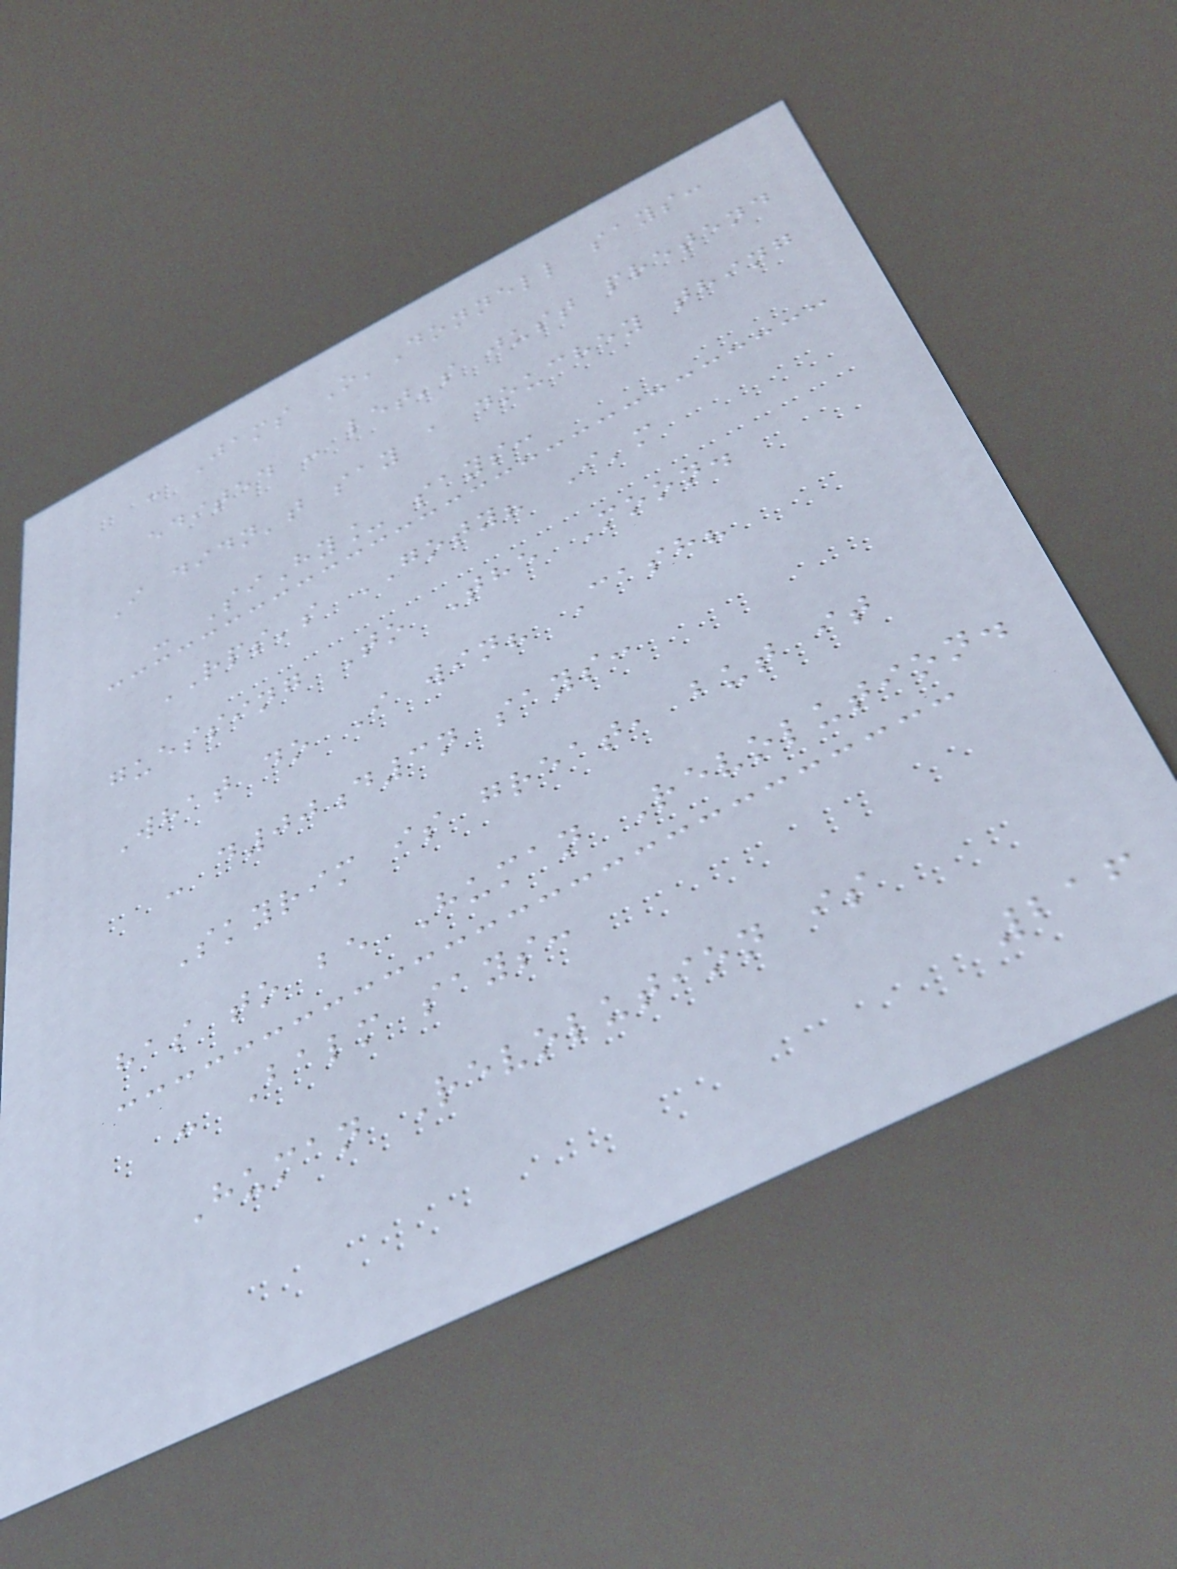- Jams O'Donnell says:
edited - let's just pretend
I didn't say a douchey thing
- SiHy_ says:
RPS's GOTY? I'm
guessing To The Moon.
What do I win? Cash?
- d00d3n says:
Skyrim is great, but it
has to be Human Revolution.
- Balm says:
Human Revolution is
216
